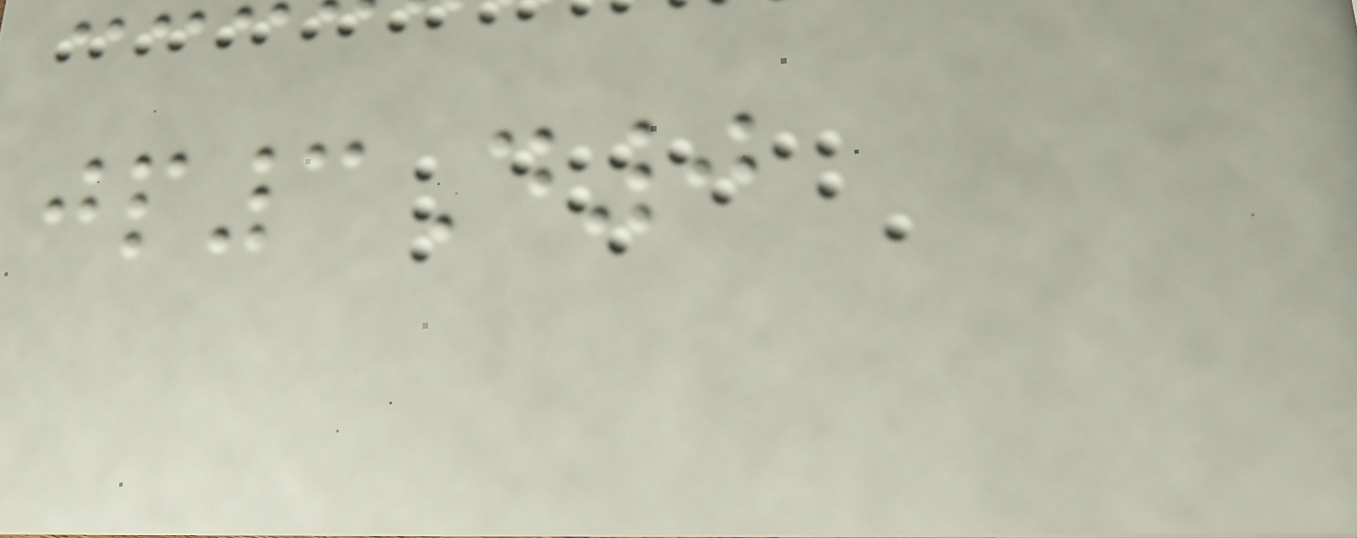jp3D0
